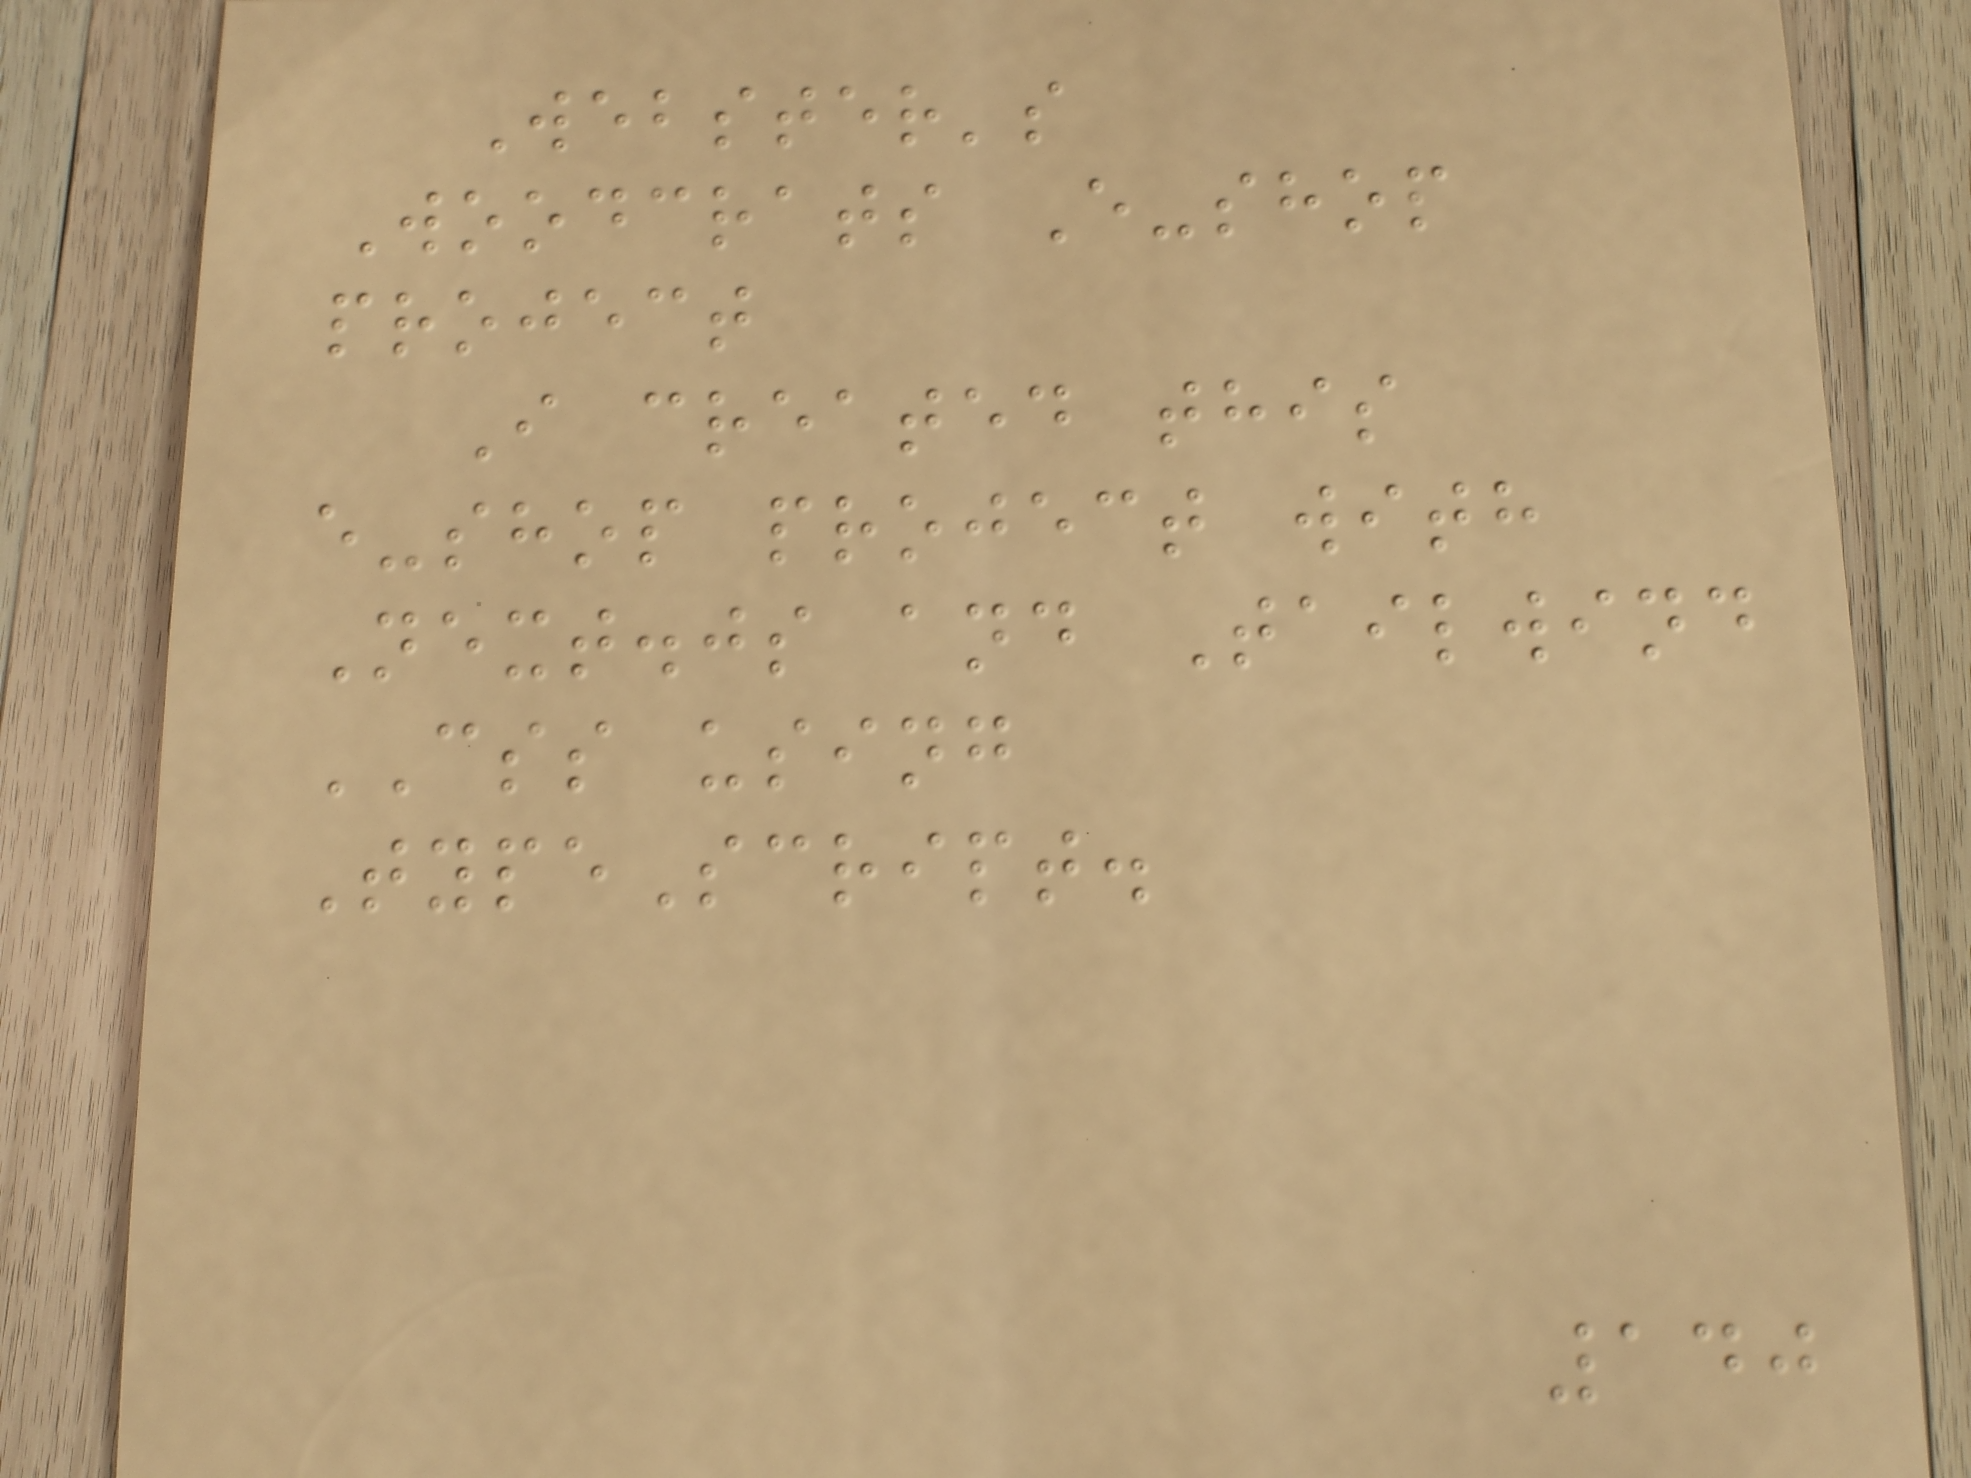Webster's
Woodcrats E-shop
project
I created this
e-shop project with
Next.js and Tailwind
CSS using
TypeScript.
140
